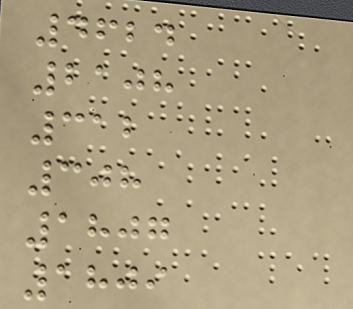4624
2108
312
308
1807
1809
